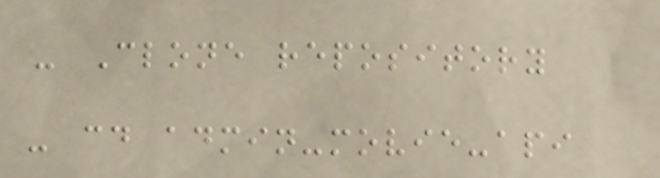- Clone repository
- cd admin-movie-api
